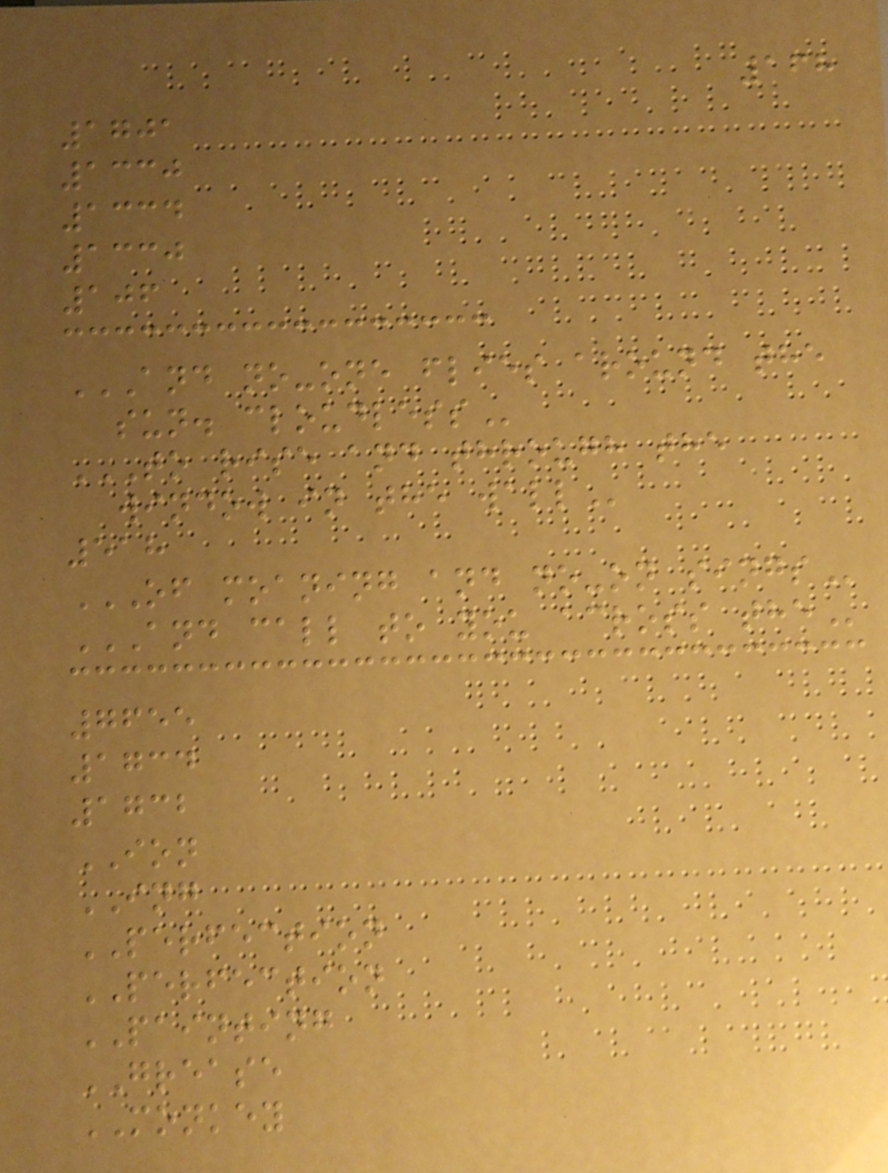168
1701
1330
1334
1330
106
AND NO-ONE FLIES AROUND THE
SUN. CLOUDLESS
TO RISE AND THROUGH THE
WINDOW IN THE WALL
518
OF MOANING AND NO-ON SINGS
AND CALL TO YOU ACROSS THE
7655
1734
1732
ION
ING
PERFECTION
PERFECTION
PAINTING
GREASE
MONKEY
